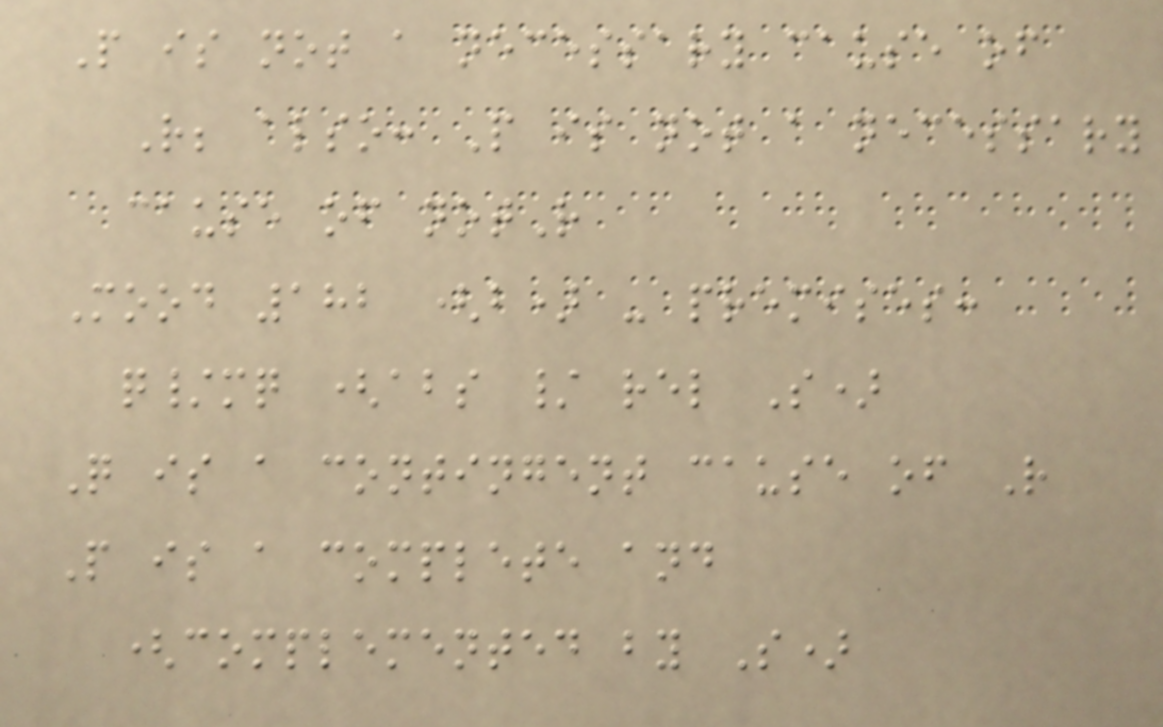P is not a necessary cause of
R; also: P is not a necessary
cause of notR
Mood 182 (b) - premises:
q/mq (abs / rel S)
Q is a contingent cause of R
P is a complete and
(complemented by S)
